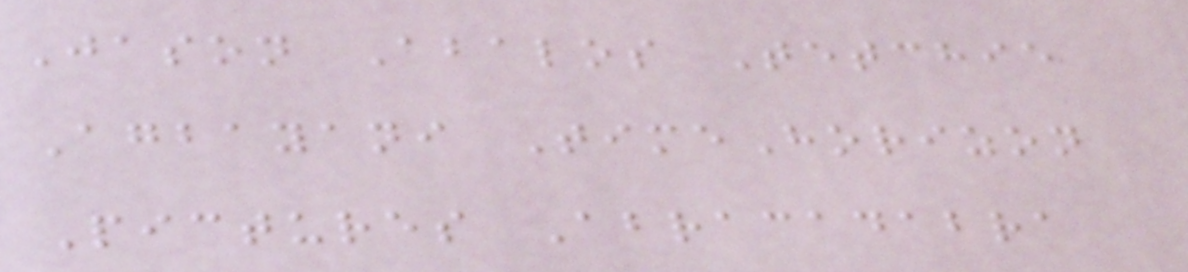Jason Abalos Tetchie
Agbayani TimeHorizon
Pictures Abracadabra
